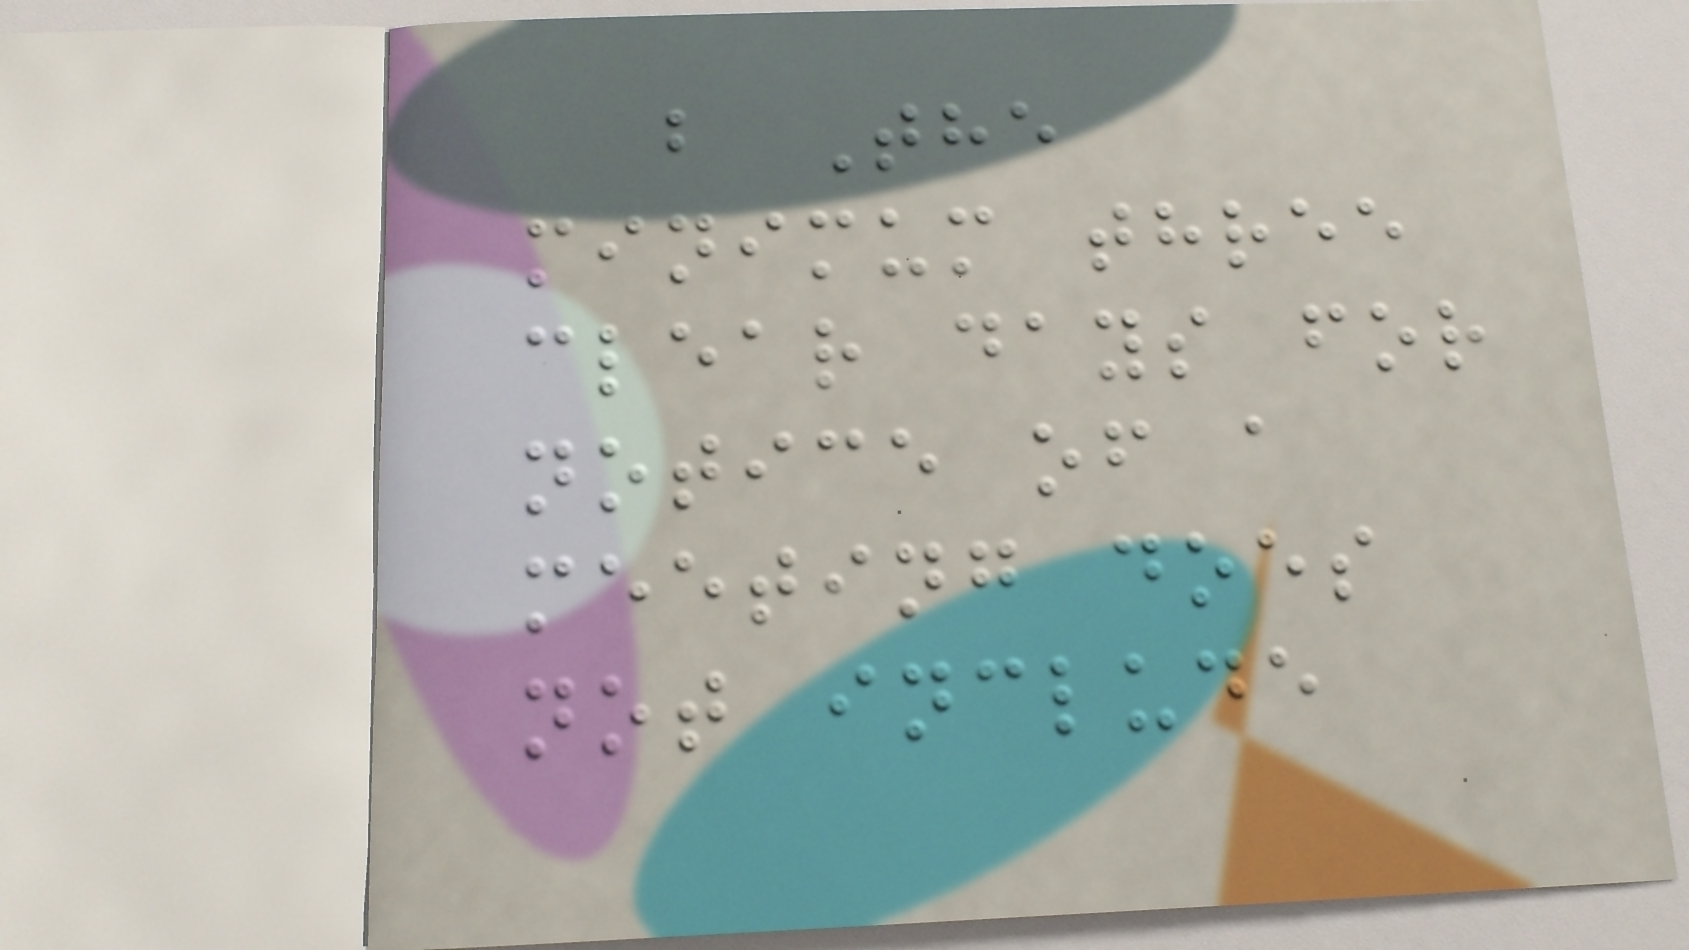b The
minimum three
clear days for
notice of a
meeting does
not include
